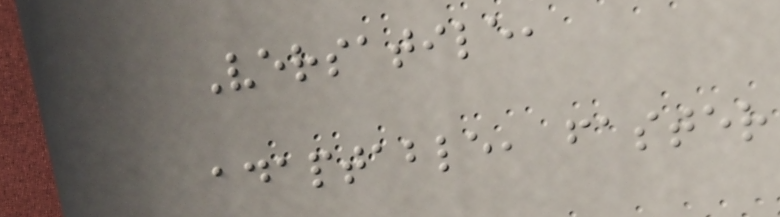Versatile,
adaptable, faster
